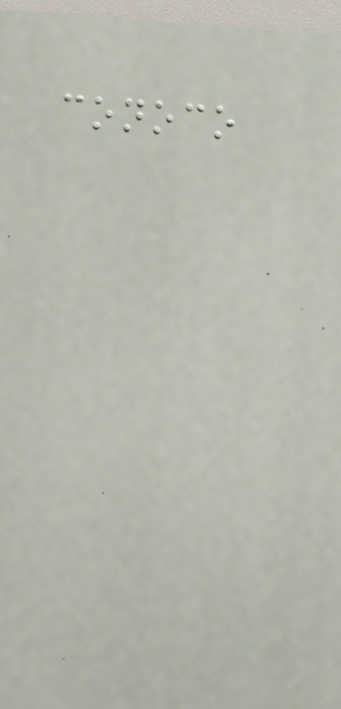conoco
